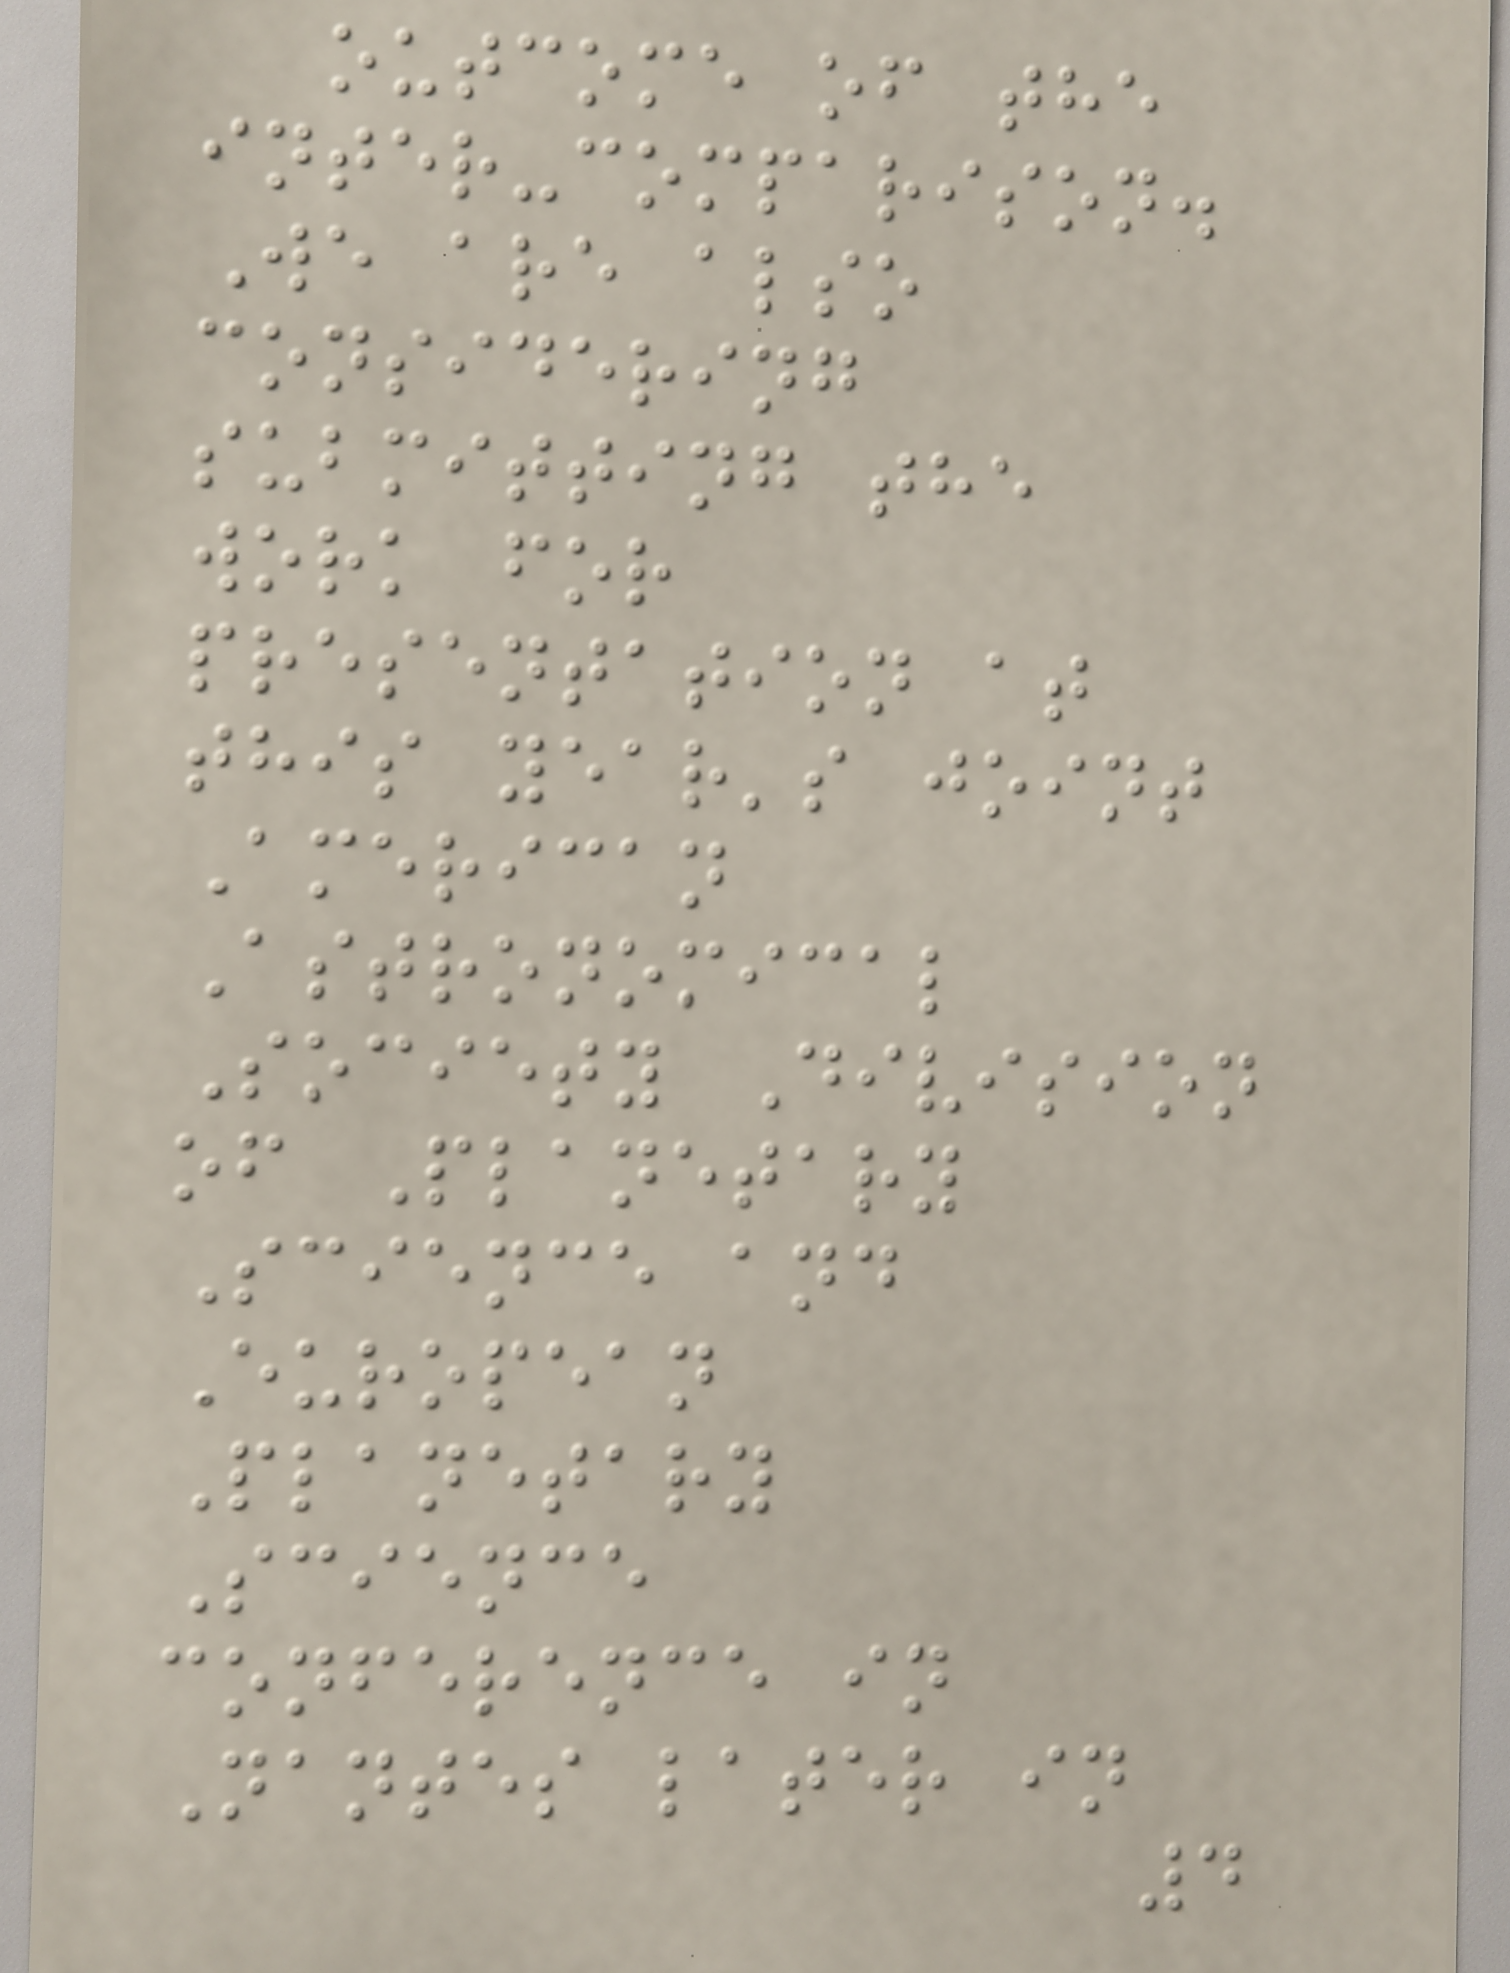outcome of the
inter-comparison.
We are also
considering
submitting the
work for
presentation at
this year's joint
American
Astronomical
Society Division
of Planetary
Science and
European
Planetary
Science
conference in
Nantes later in
4
